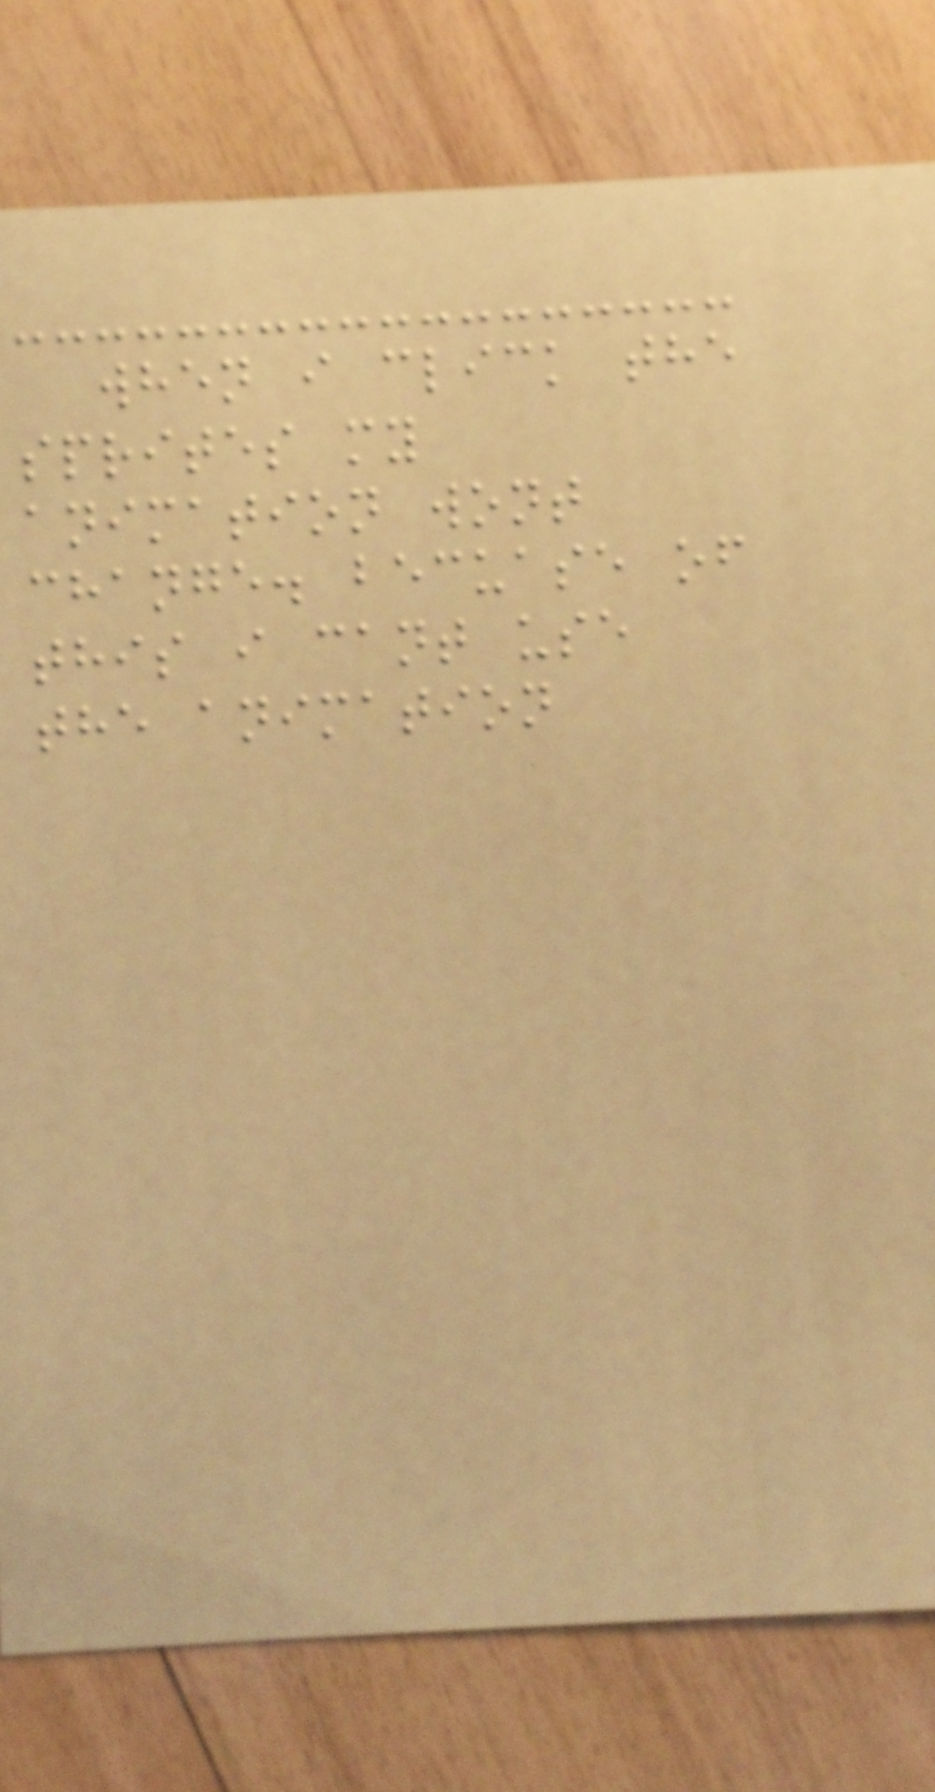when i click the
sprites my
animation wont
change. becuase of
this i cant use
the animation
